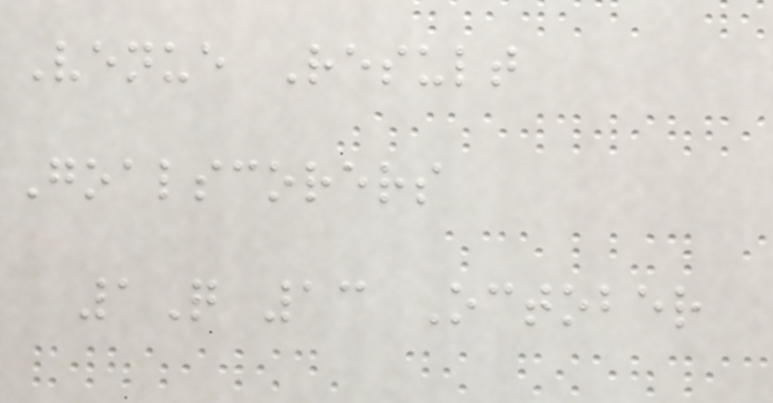Venue Result
Goalscorers
1Q 13 October
